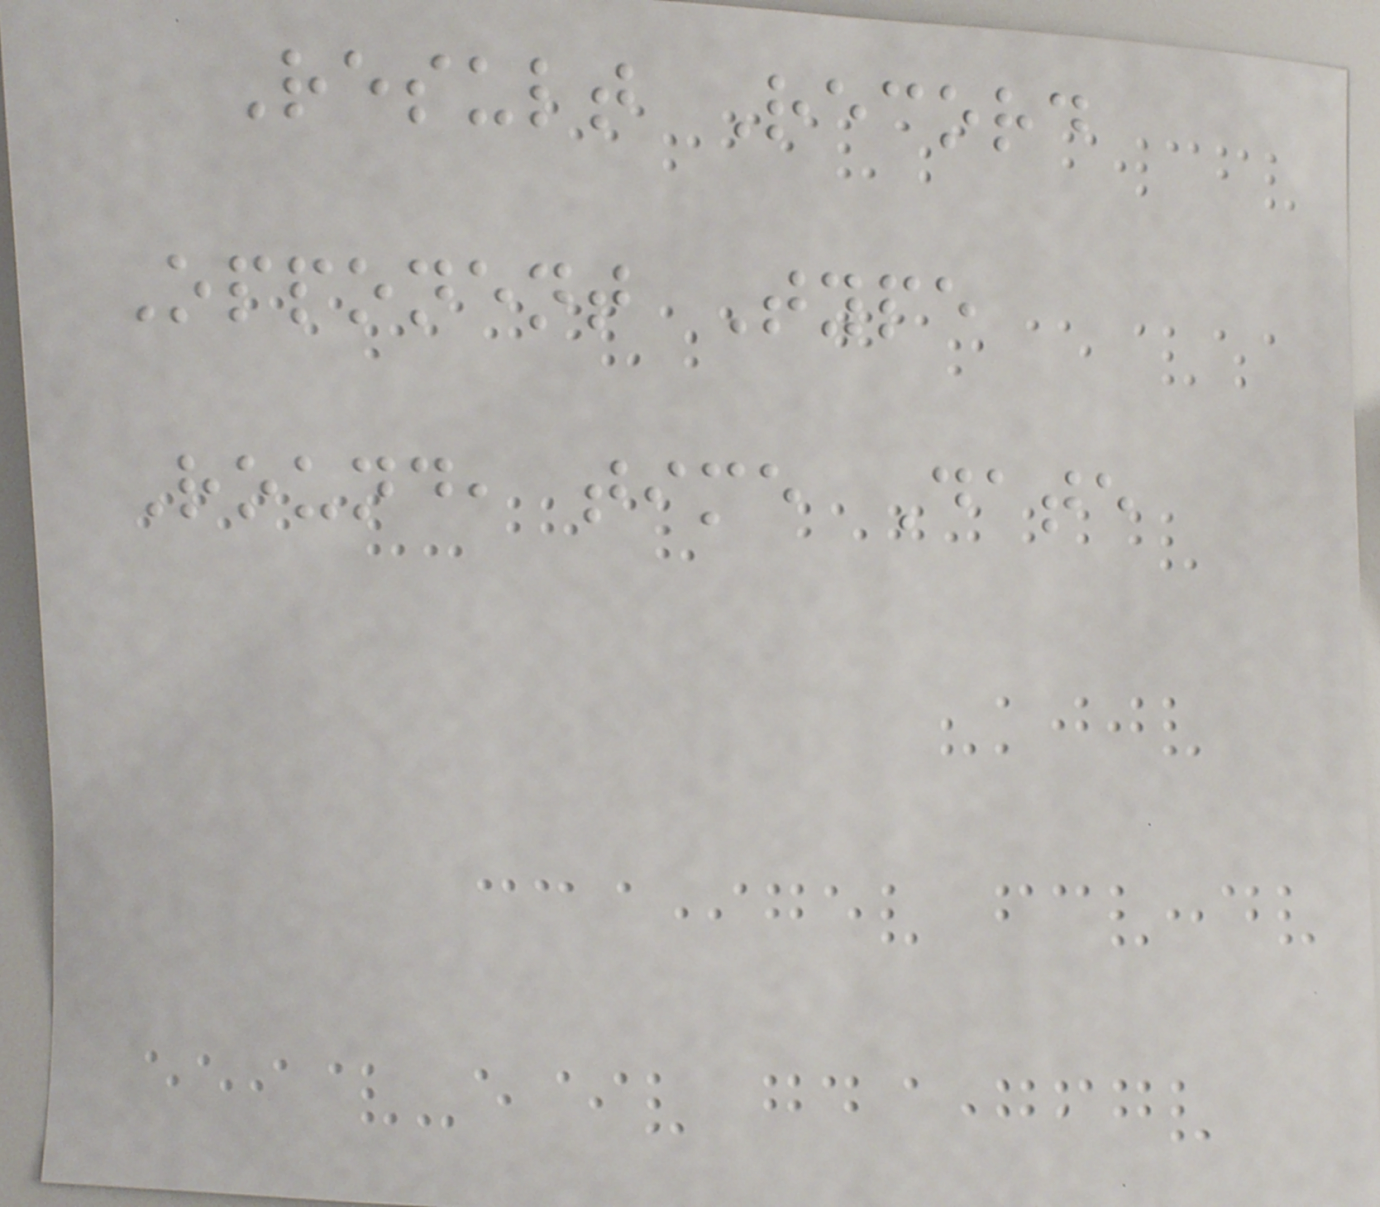Result Record
Opponent Type
Round, time Date
